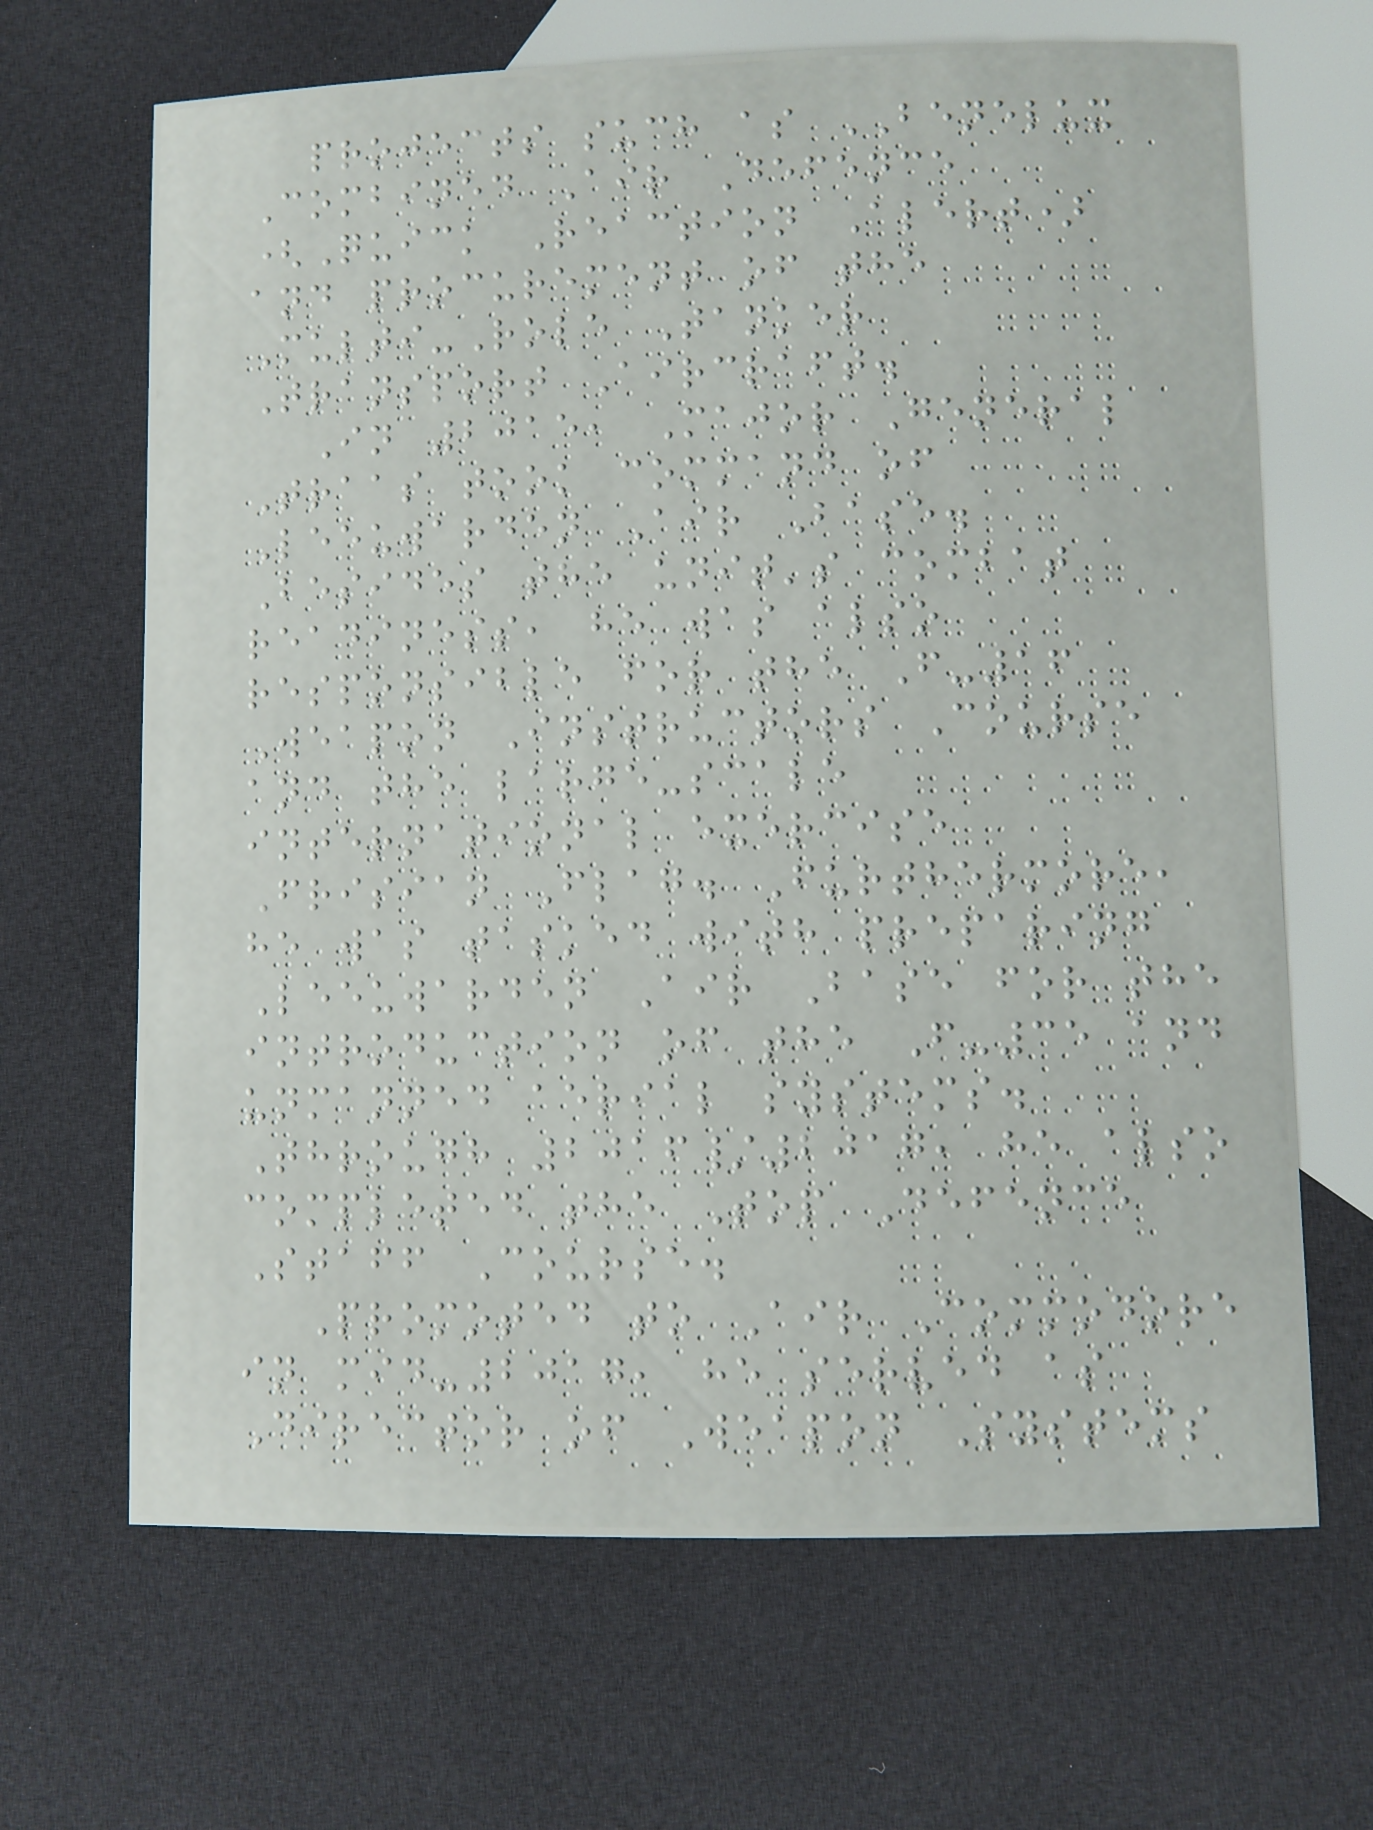projects such as BENELUX
Combined Air Defence
(Quick Reaction Alert)
and procurement of the
Multi-Role Tanker
Transport Aircraft.
In 2015, Major General
Traas took command of
Leeuwarden Air Base.
Besides the unit's combat
readiness, he was also
responsible for the F-16
Weapon Instructors Course
and the large-scale
international exercise
Frisian Flag. Furthermore,
he was tasked with preparing
Leeuwarden Air Base for the
introduction of the F-35 and
unmanned aerial systems.
Through 2016/2017, he also
completed the Top Defence
Staff Course.
Promoted to Air Commodore
in mid-2017, he served as
Director of Weapon Systems
